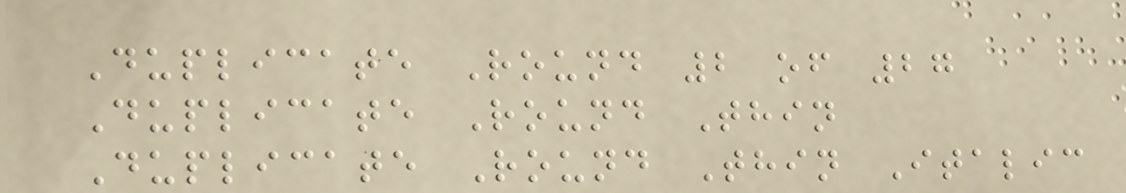Duplicate Round 2 of 27
Duplicate Round Thin
Duplicate Round Thin Italic
